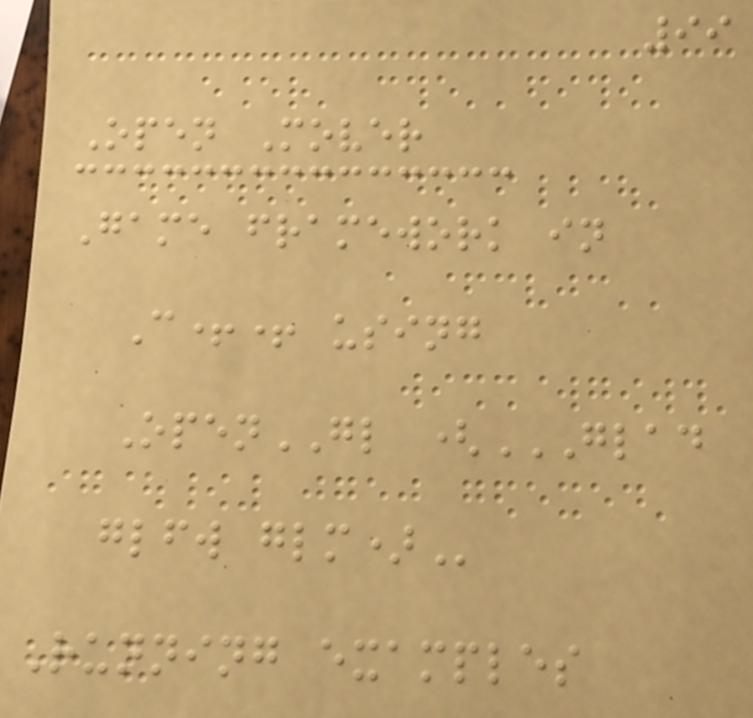99
Open Mover
Game framework in
C++ using
OpenGL (GLAD
GLFW GLM)
Running examples
